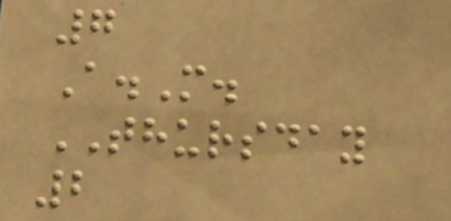7
A.M.
THURSDAY
2
